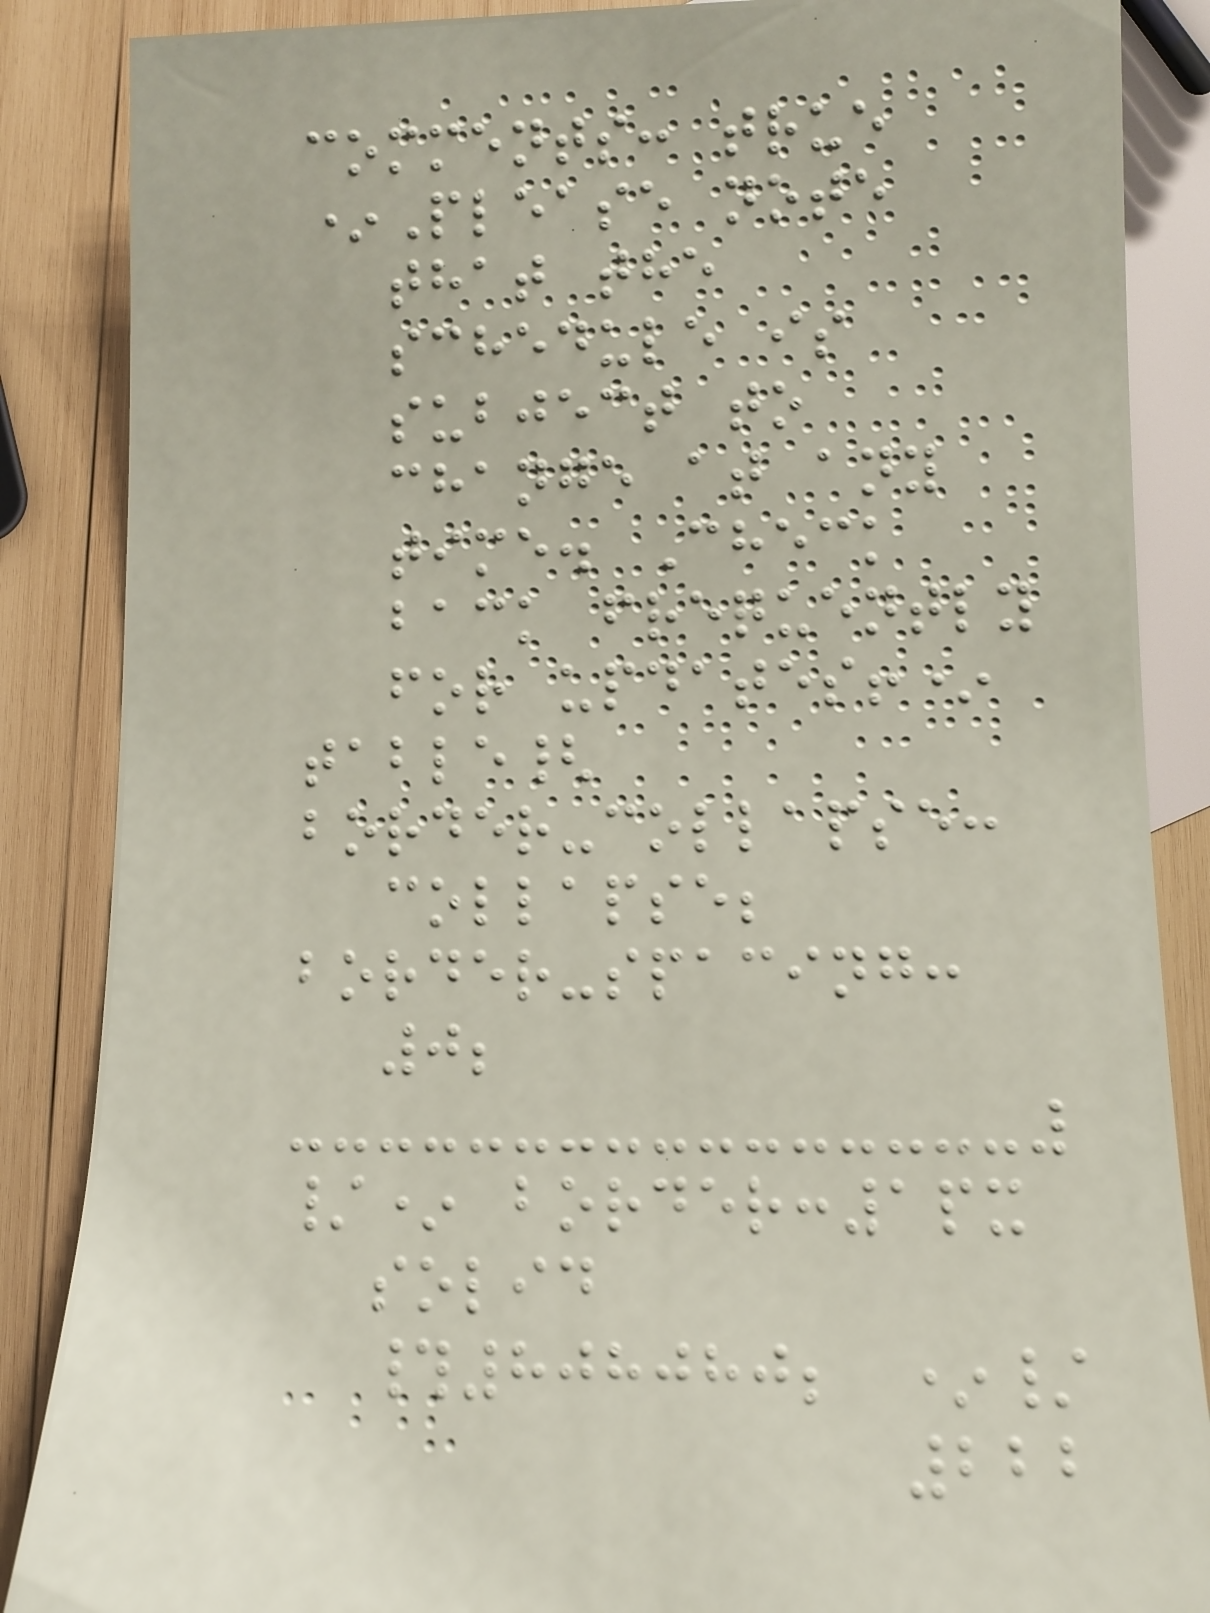comments: true
*Please note
that the
schedule is
subject to
change at any
time. Check
back frequently
for updates!*
table{
border-collapse:
collapse;
border-spacing:
0;
/* border:1px
solid
#808080; */
222
